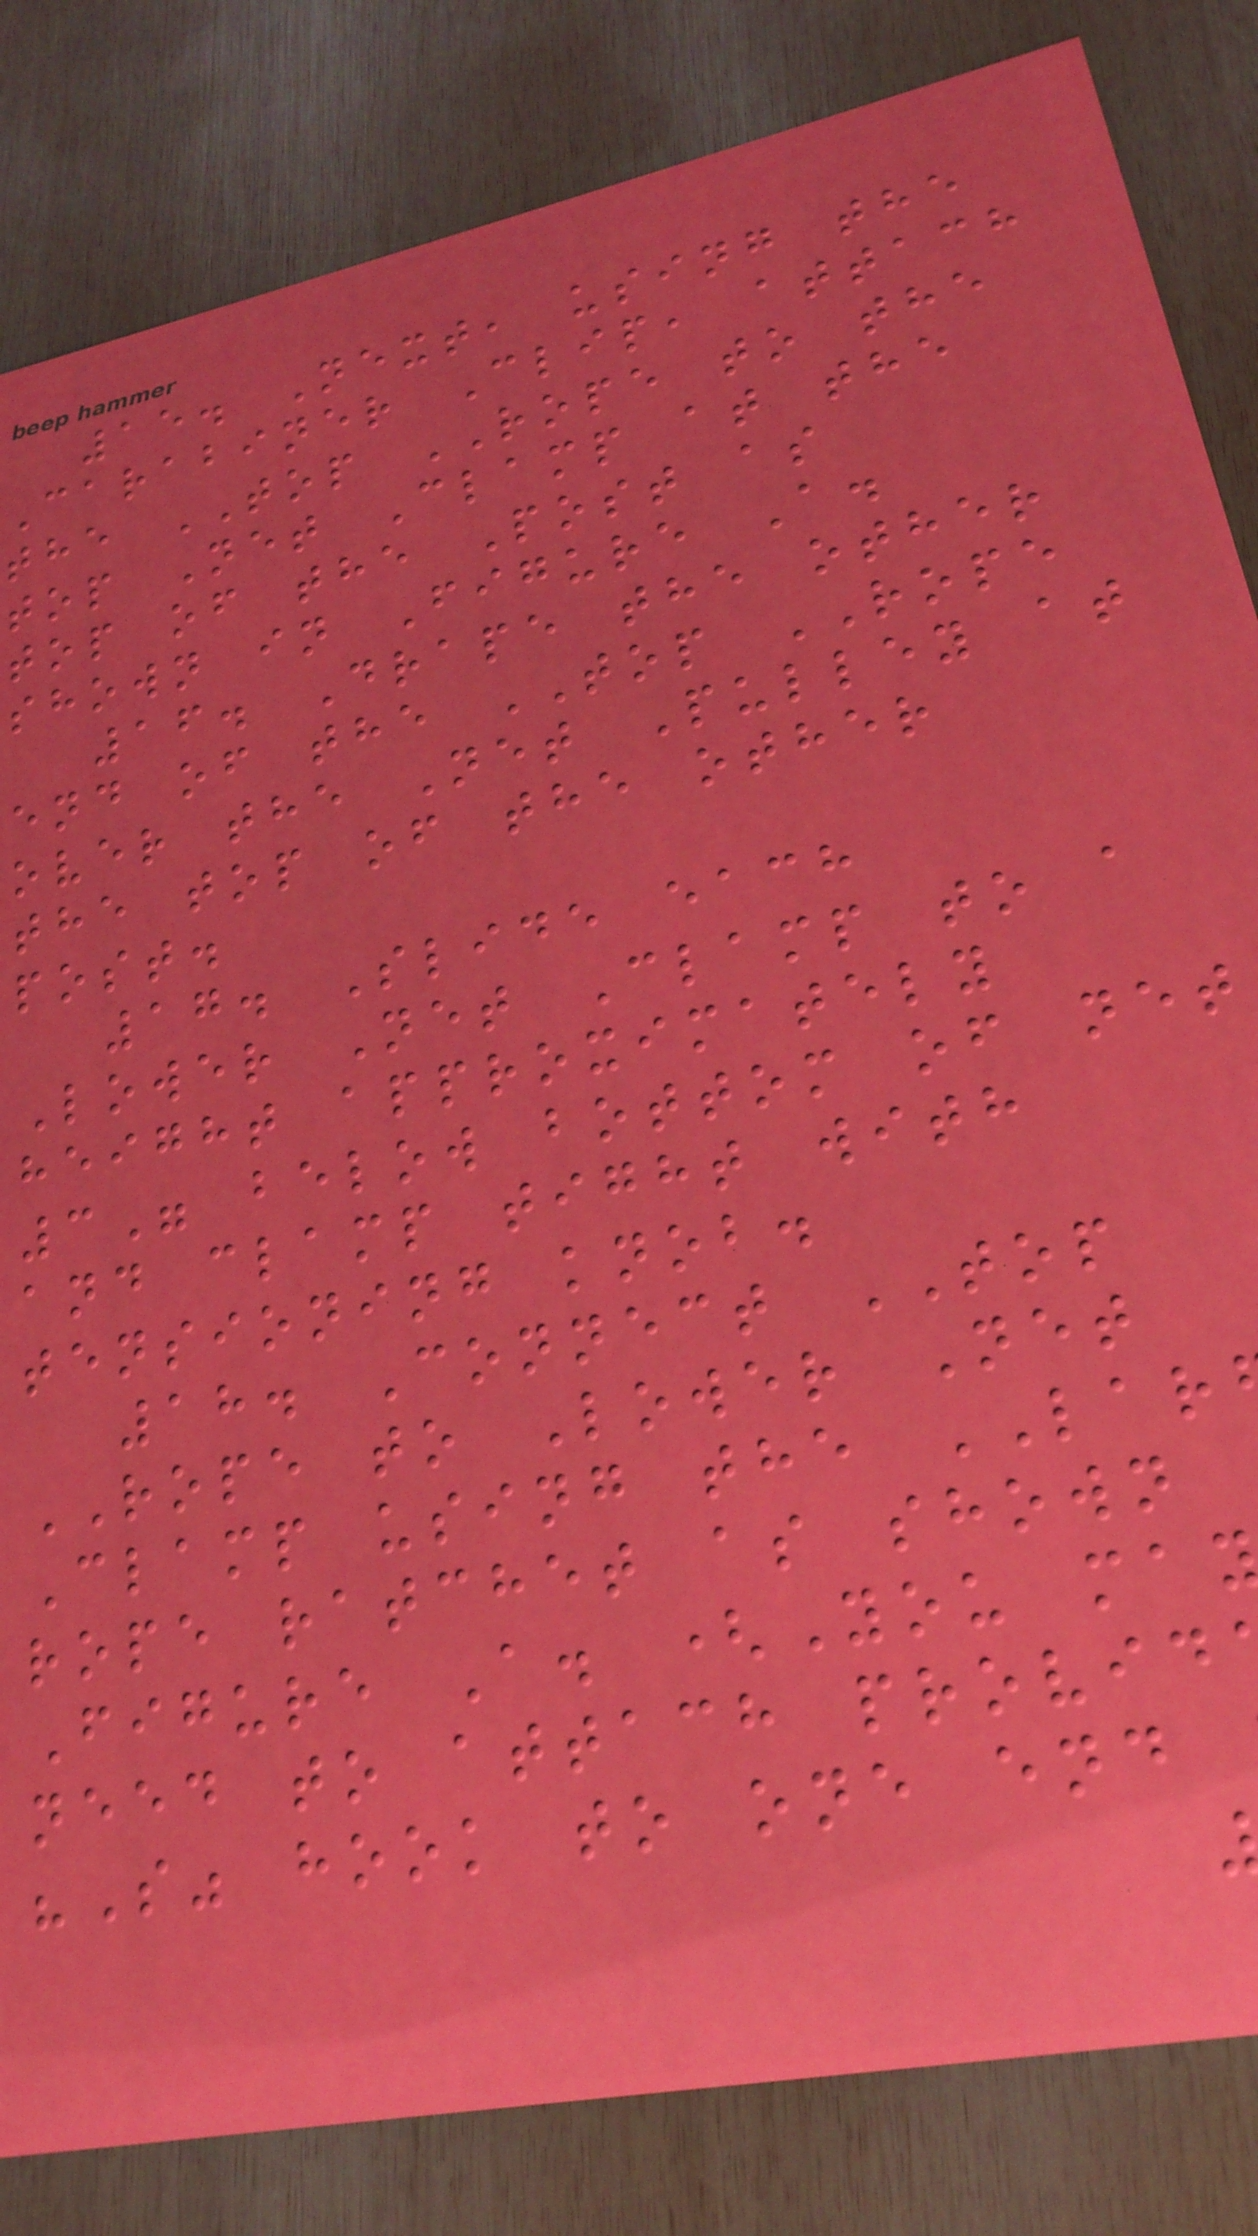15. Next, using the
Carabiner Clip, attach
the TOP ROPE to the
top Net Clamp at the
top of the Post as
shown in Figure A.
16. Drape the other
end of the TOP ROPE
over the Net Pulley at
the top of the other
post.
17. Slide each
Lower Net Clamp to a
height approximately
3" below bottom of net
and clamp tight with
tensioning knob.
18. Connect TOP
ROPE to Lower Net
Clamp using the LAR
rope ratchet as shown
Figure A. (You ma
need to attach provid
"S" hook to one end
